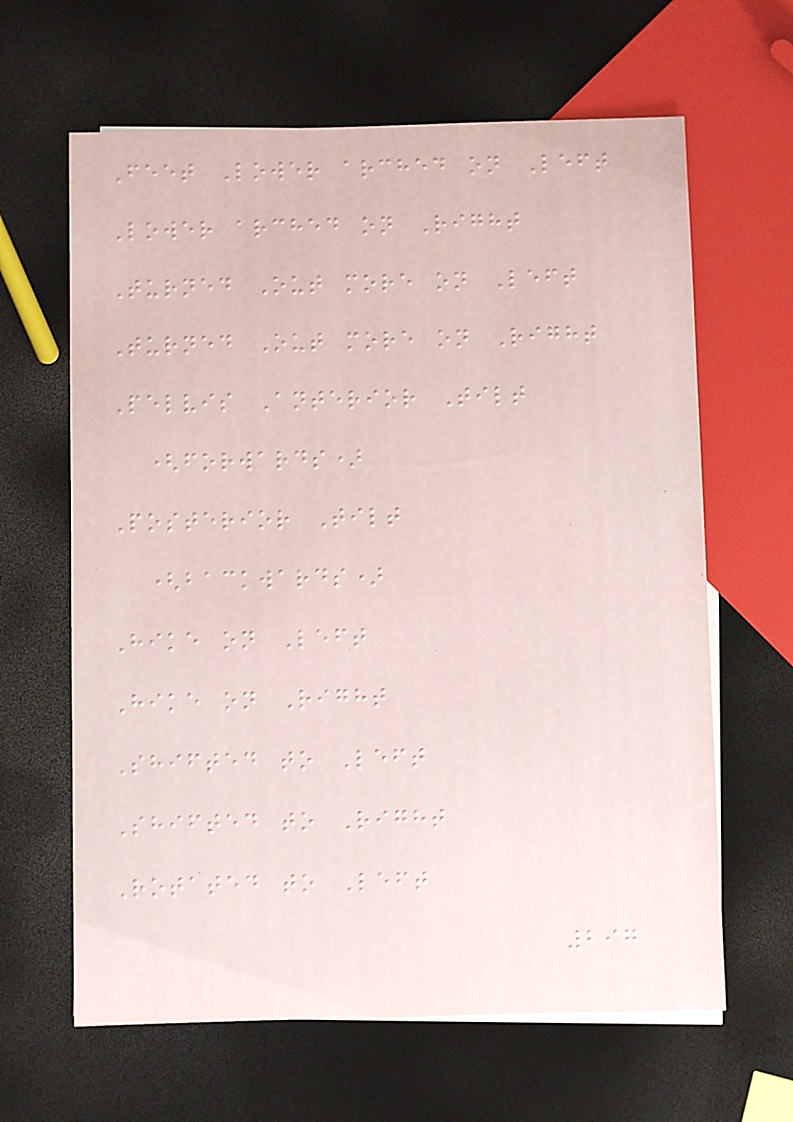Feet Lower arched on Left
Lower arched on Right
Turned Out more on Left
Turned Out more on Right
Pelvis Anterior Tilt
(forwards)
Posterior Tilt
(backwards)
Hike on Left
Hike on Right
Shifted to Left
Shifted to Right
Rotated to Left
297
